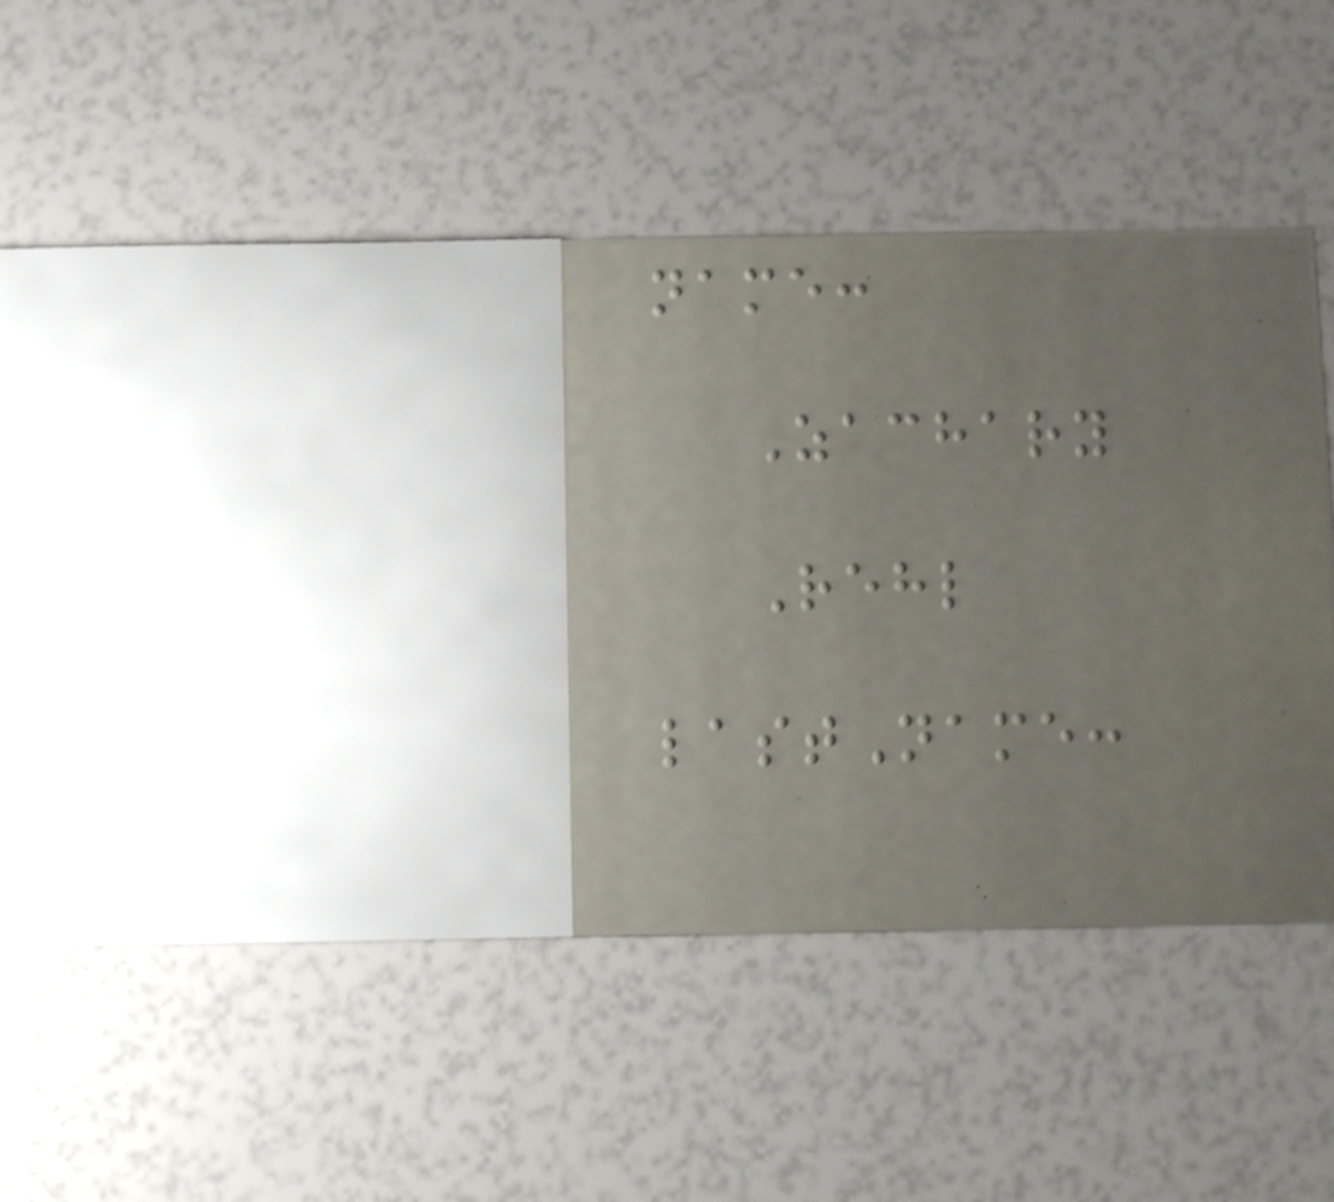name:
Zachary
Rehl
lastName:
